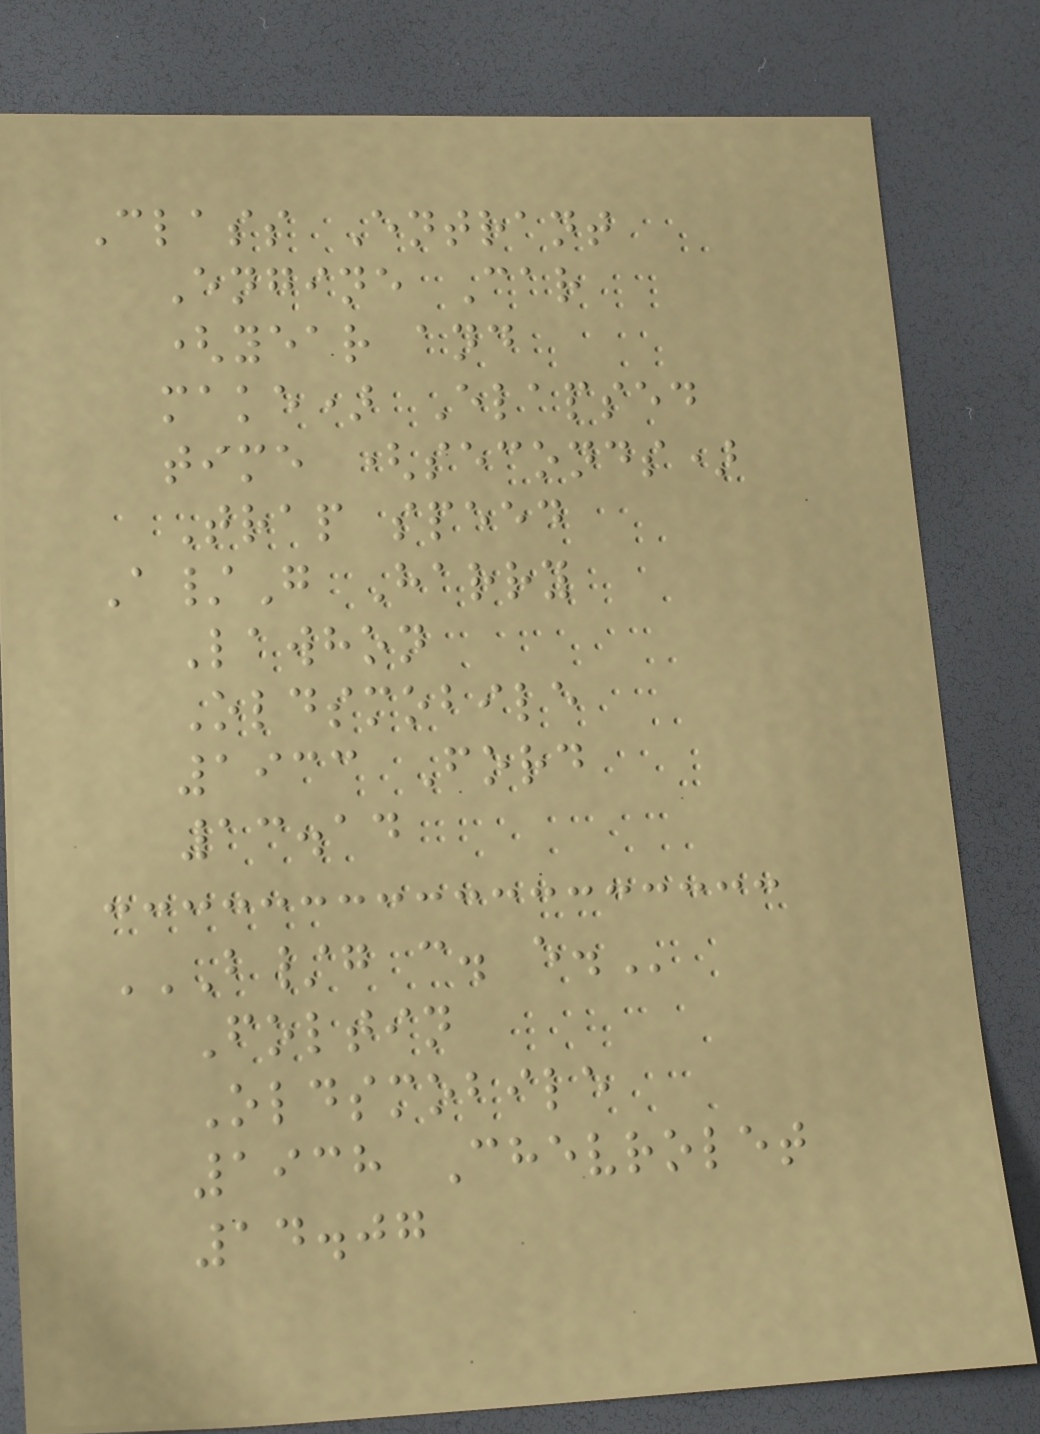Class Entrant
Engine Car
(year and
make) Elapsed
time (seconds)
Trap speed
A/G Harry
Lawhon
Oldsmobile
1933 Ford
13.14
B/G C. E.
Foltin
Oldsmobile
1938 Chevrolet
14.07
